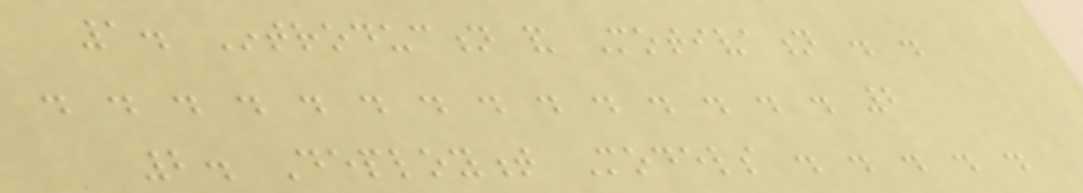1. Introduction and Motivation . .
. . . . . . . . . . . . . . 2
2. Deployment Models . . . . .
